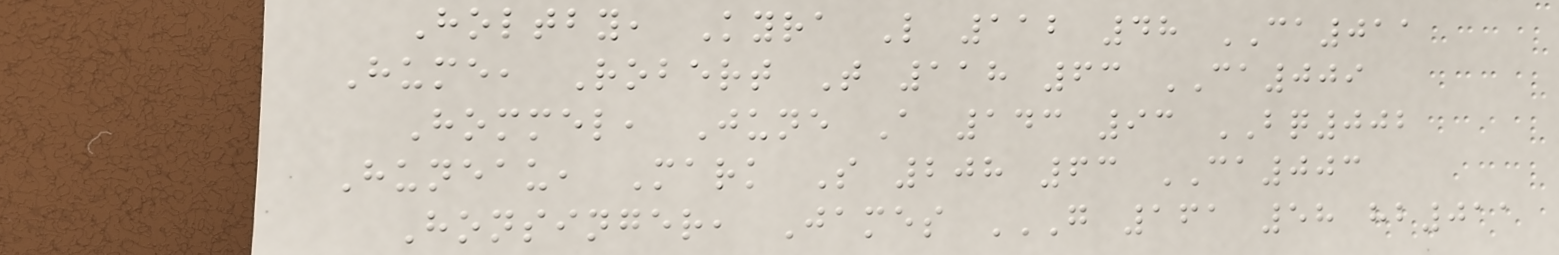Holtby, Kyra L 112 48 CA011
Hume, Robert T 118 63 CA009
Hommel, June A 143 93 BQ002
Huneau, Mark S 208 63 CA003
Honsinger, James G 161 58 HB011
